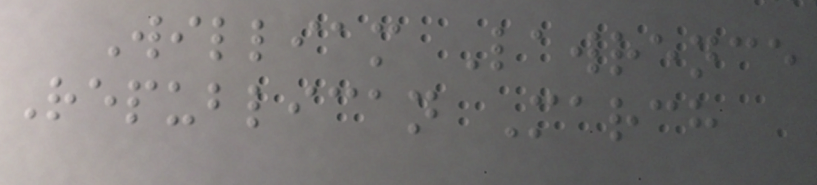William Lawrence
Republican March
